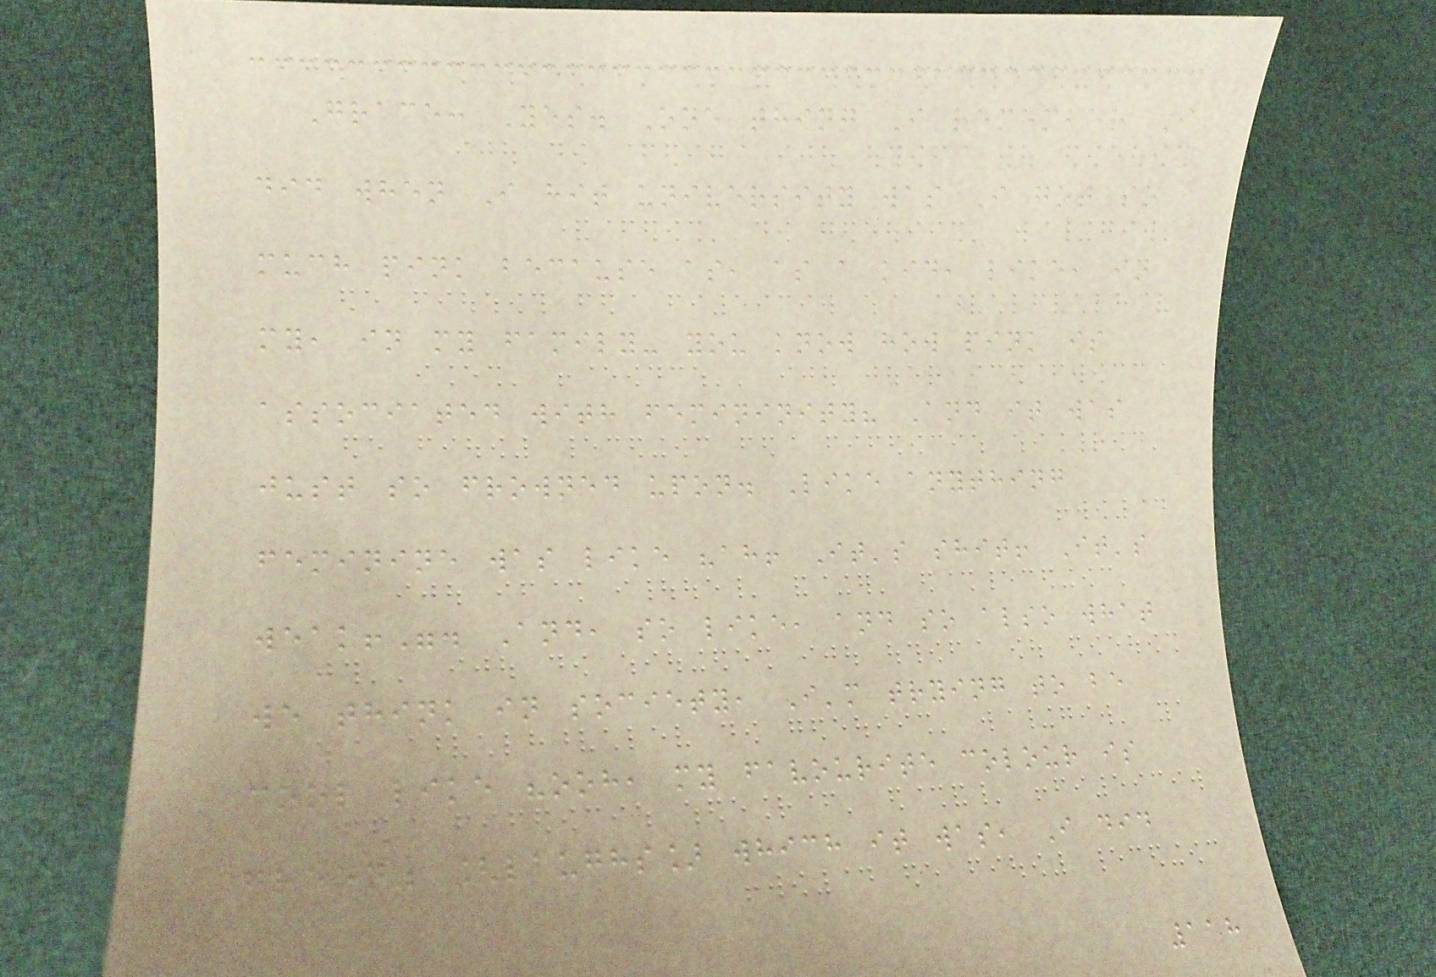Grace: Yes. One thing I remember I
did when I hit university was I got so
much pink because as, as a kid, like, in
my, in my family- you know how pink is
associated with femininity? And it was
just so frowned upon. Like anything
feminine was like "ah! It's shit! It's
weak!". And, so like, and so also what
we think in society, I'm trying to be
cool like "ooh, my favourite colour is
green" [laughs] which it was, I did
118
